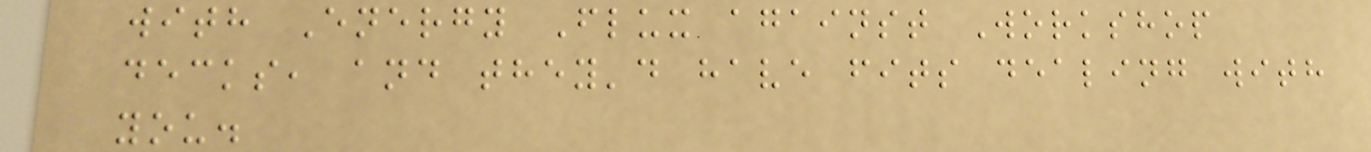with Energy Flux against Workshop
decks, and they'd have fits dealing with
you.
